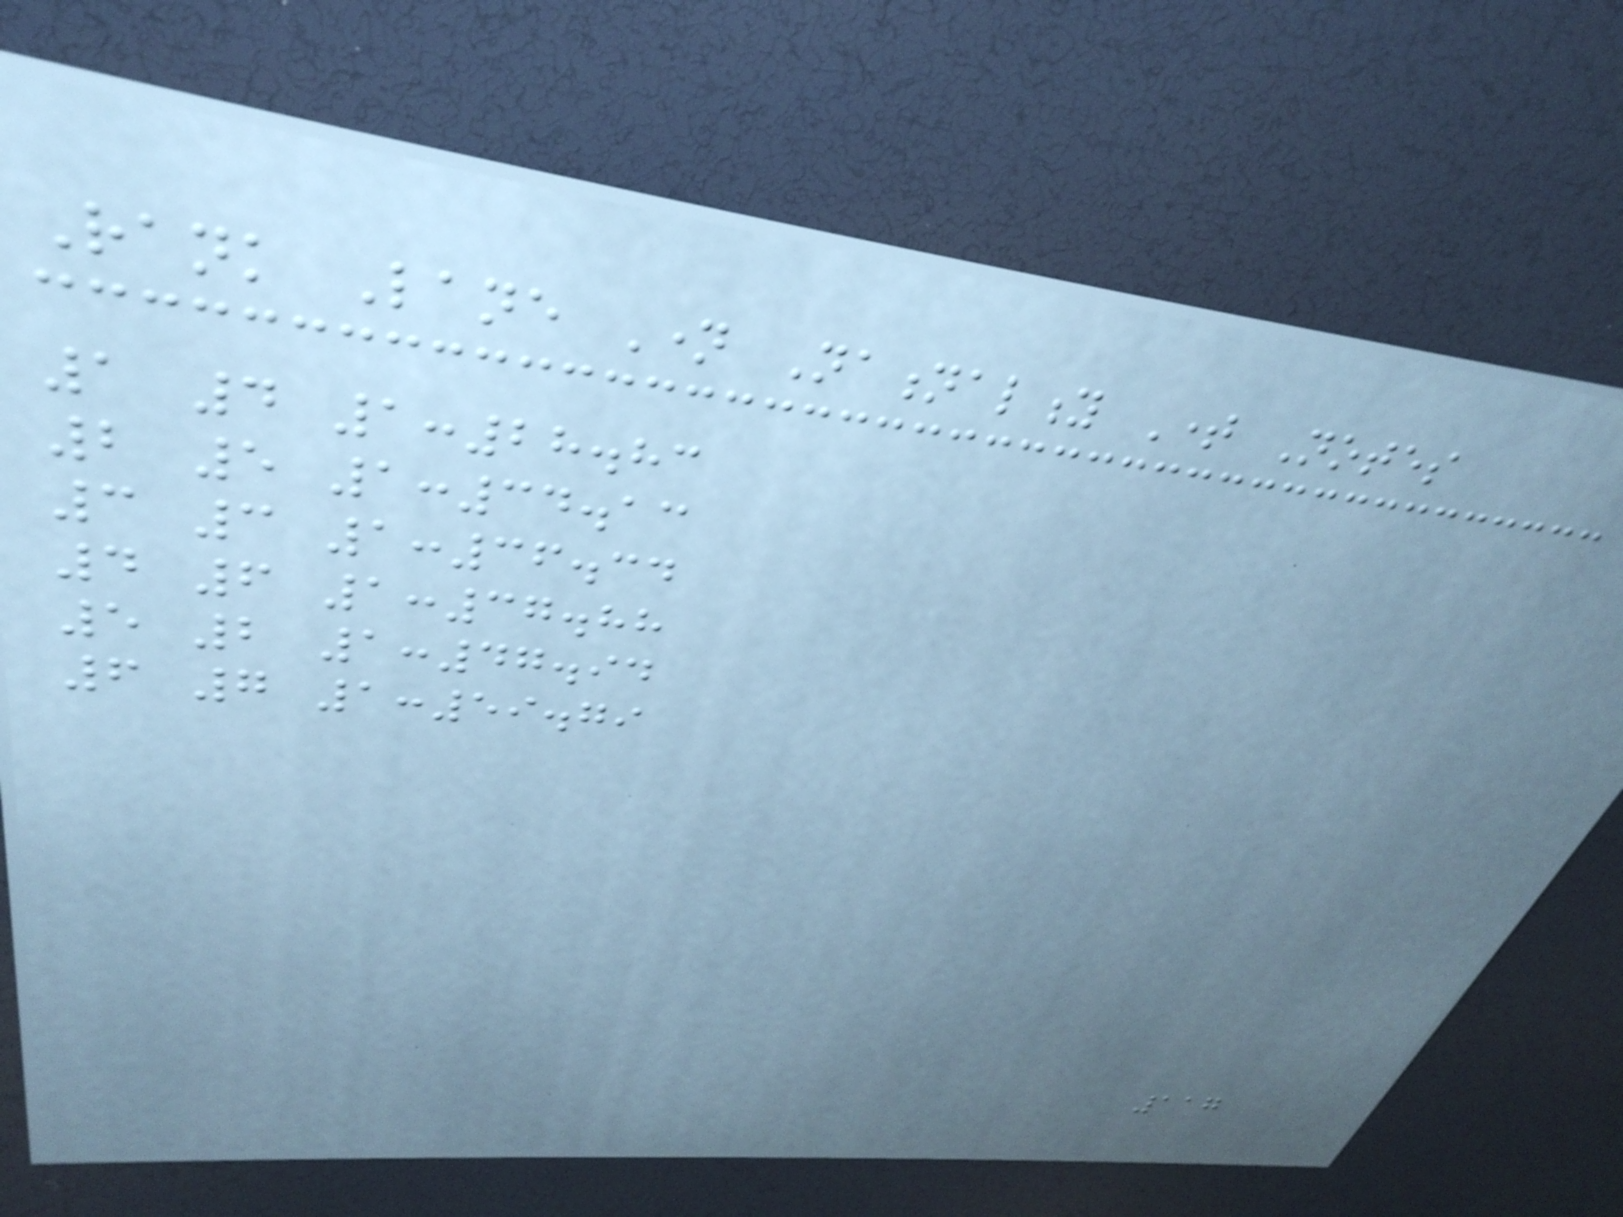Rank Lane Name Nationality Time Notes
1 4 1:28.83
2 5 1:34.13
3 3 1:36.34
4 6 1:37.88
5 2 1:47.94
6 7 1:59.79
117
